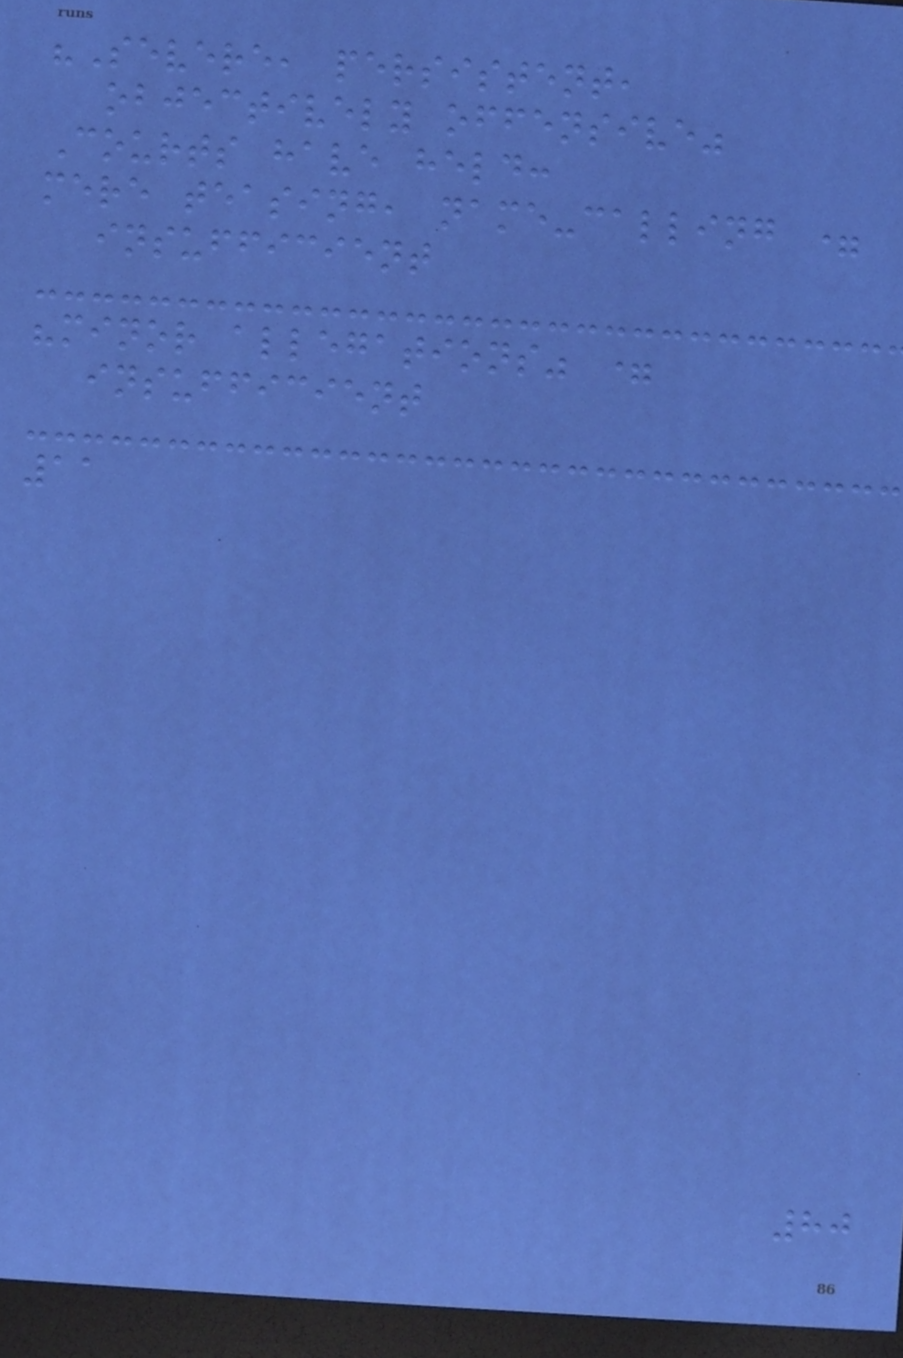"Severe, persistent,
objectively offensive"
Courts have held:
mere teasing, name-calling =
insufficient
"minor allegations" =
insufficient
11
80
